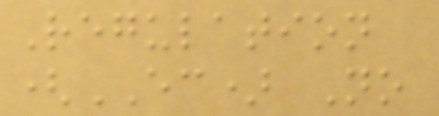Regulation
(EC) No
